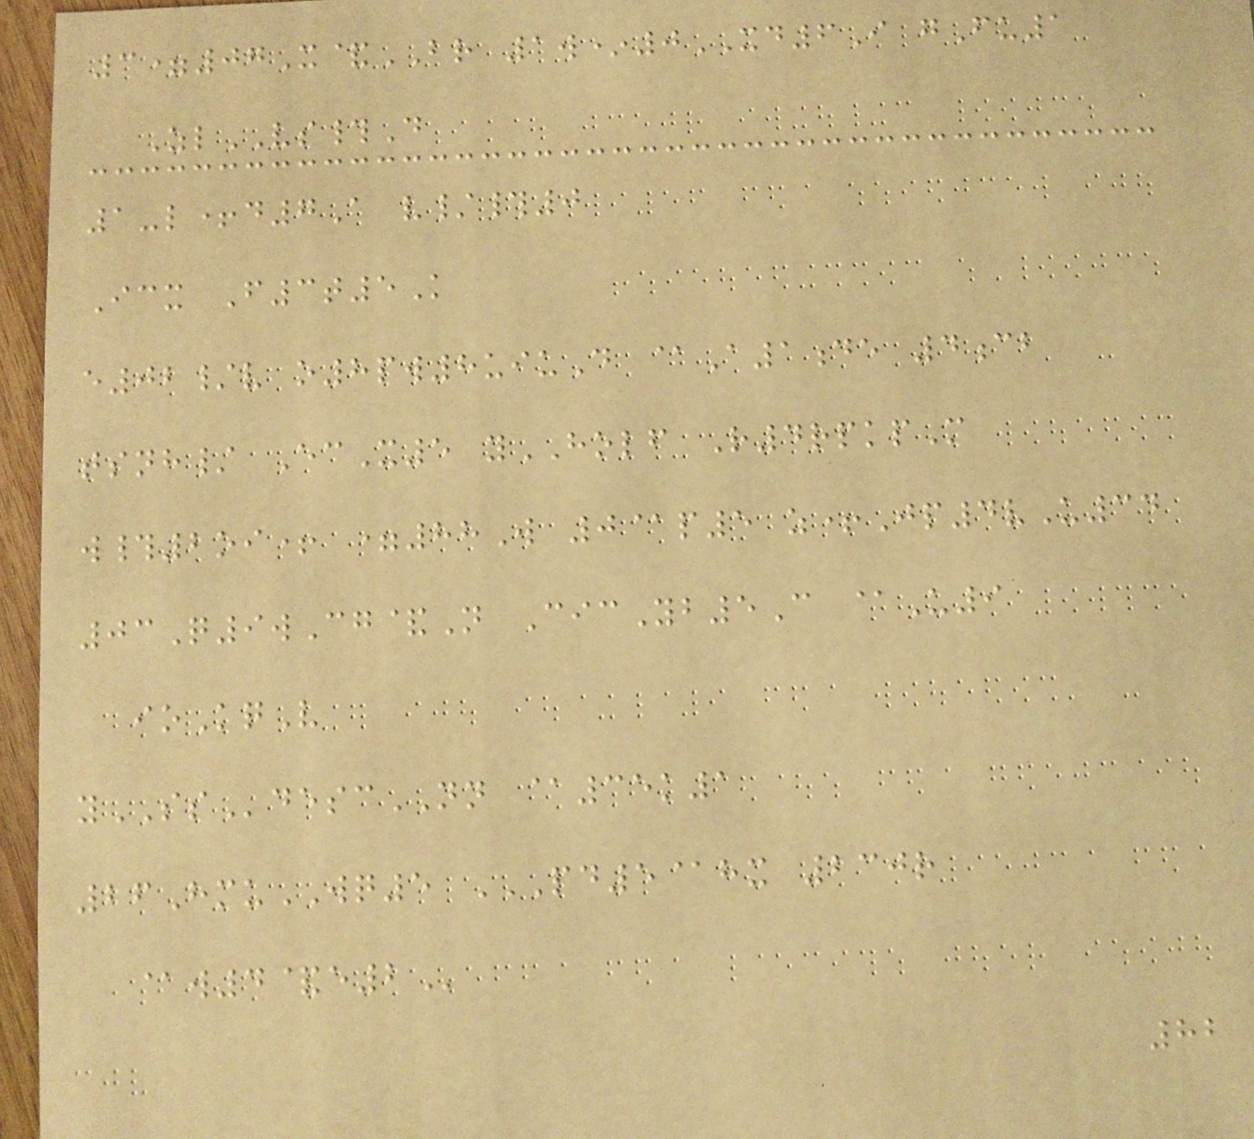3=07X&BR 1w*0XD6I gFu1
ZlVS#D
1-l+d7A v/#0
Icx F3t5K
e02/v o8pw8uiuD @A1de 4cb
tsnh/ EcX5 yHOLF R4rpkpM
w#2oi+ =88W 0@p5 z+Jp4vU34
03Q9wCg&N CicYb5C @U9
ioKqV
ySSdescNN @35k1
26HmuWQ5 PD5@HX 230R
@W4&E2
82
